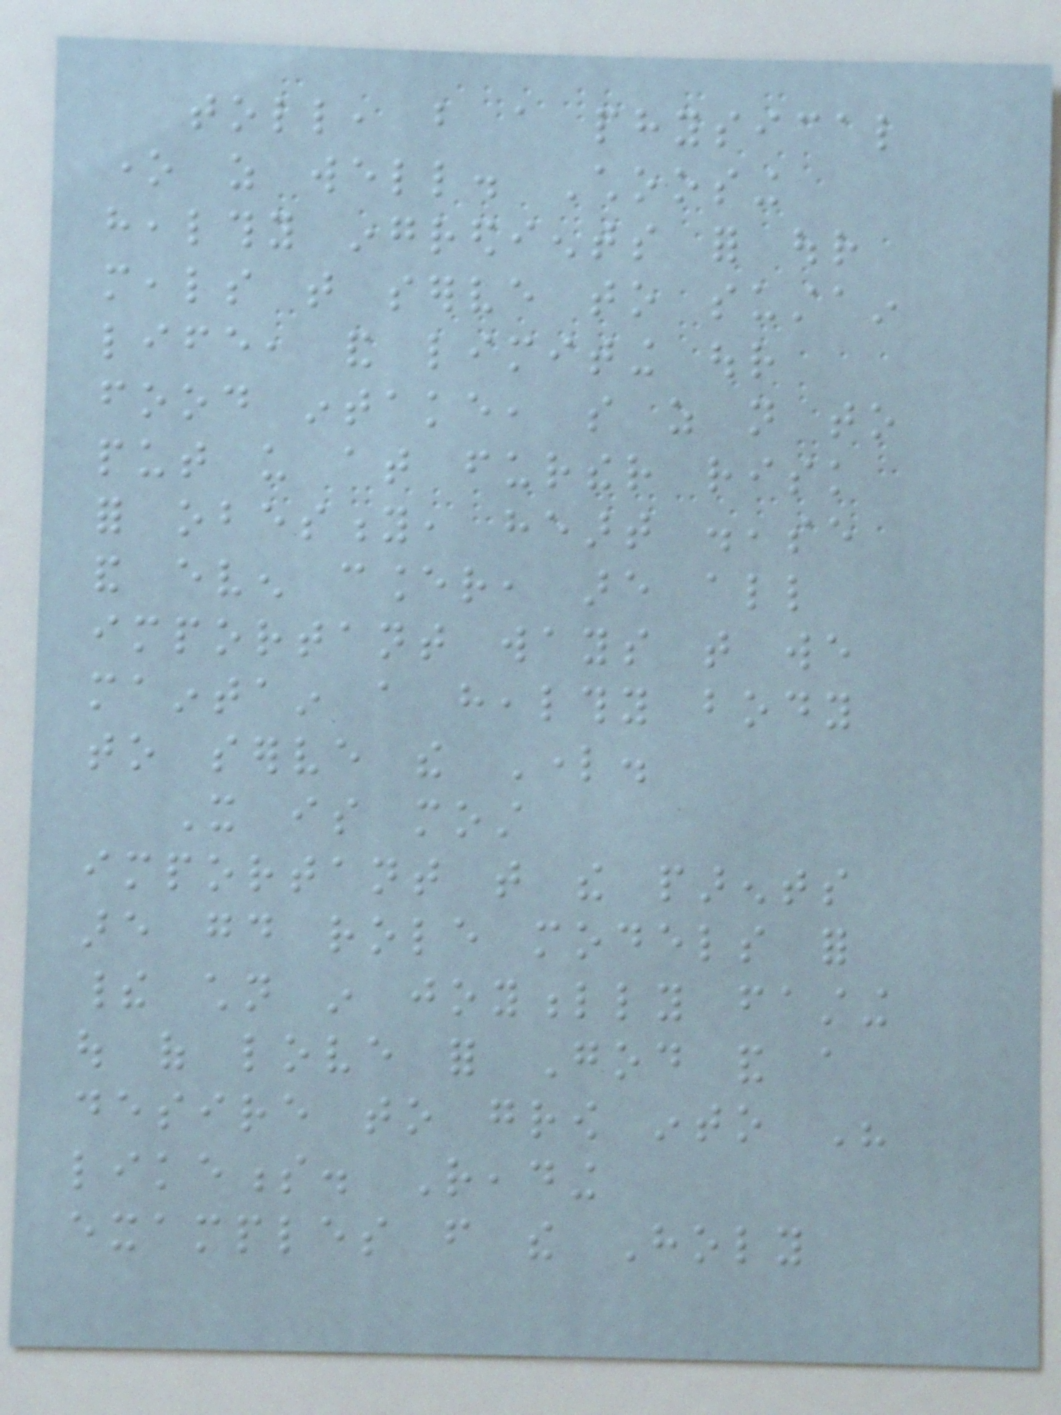toll, but a physical
one as well. Choosing
healthy ingredients for our
meals that serve to sustain
life, and limiting our
food intake, so as not to
put us at further risk
for obesity, heart disease
and even cancer, are all
important ways that we
maintain a healthy body
to serve the Lord.
It is most
important that the parents
are good role models for
their children in joyfully fasting
out of love for God and a
desire to grow into His
likeness. Reading
examples from the Holy
